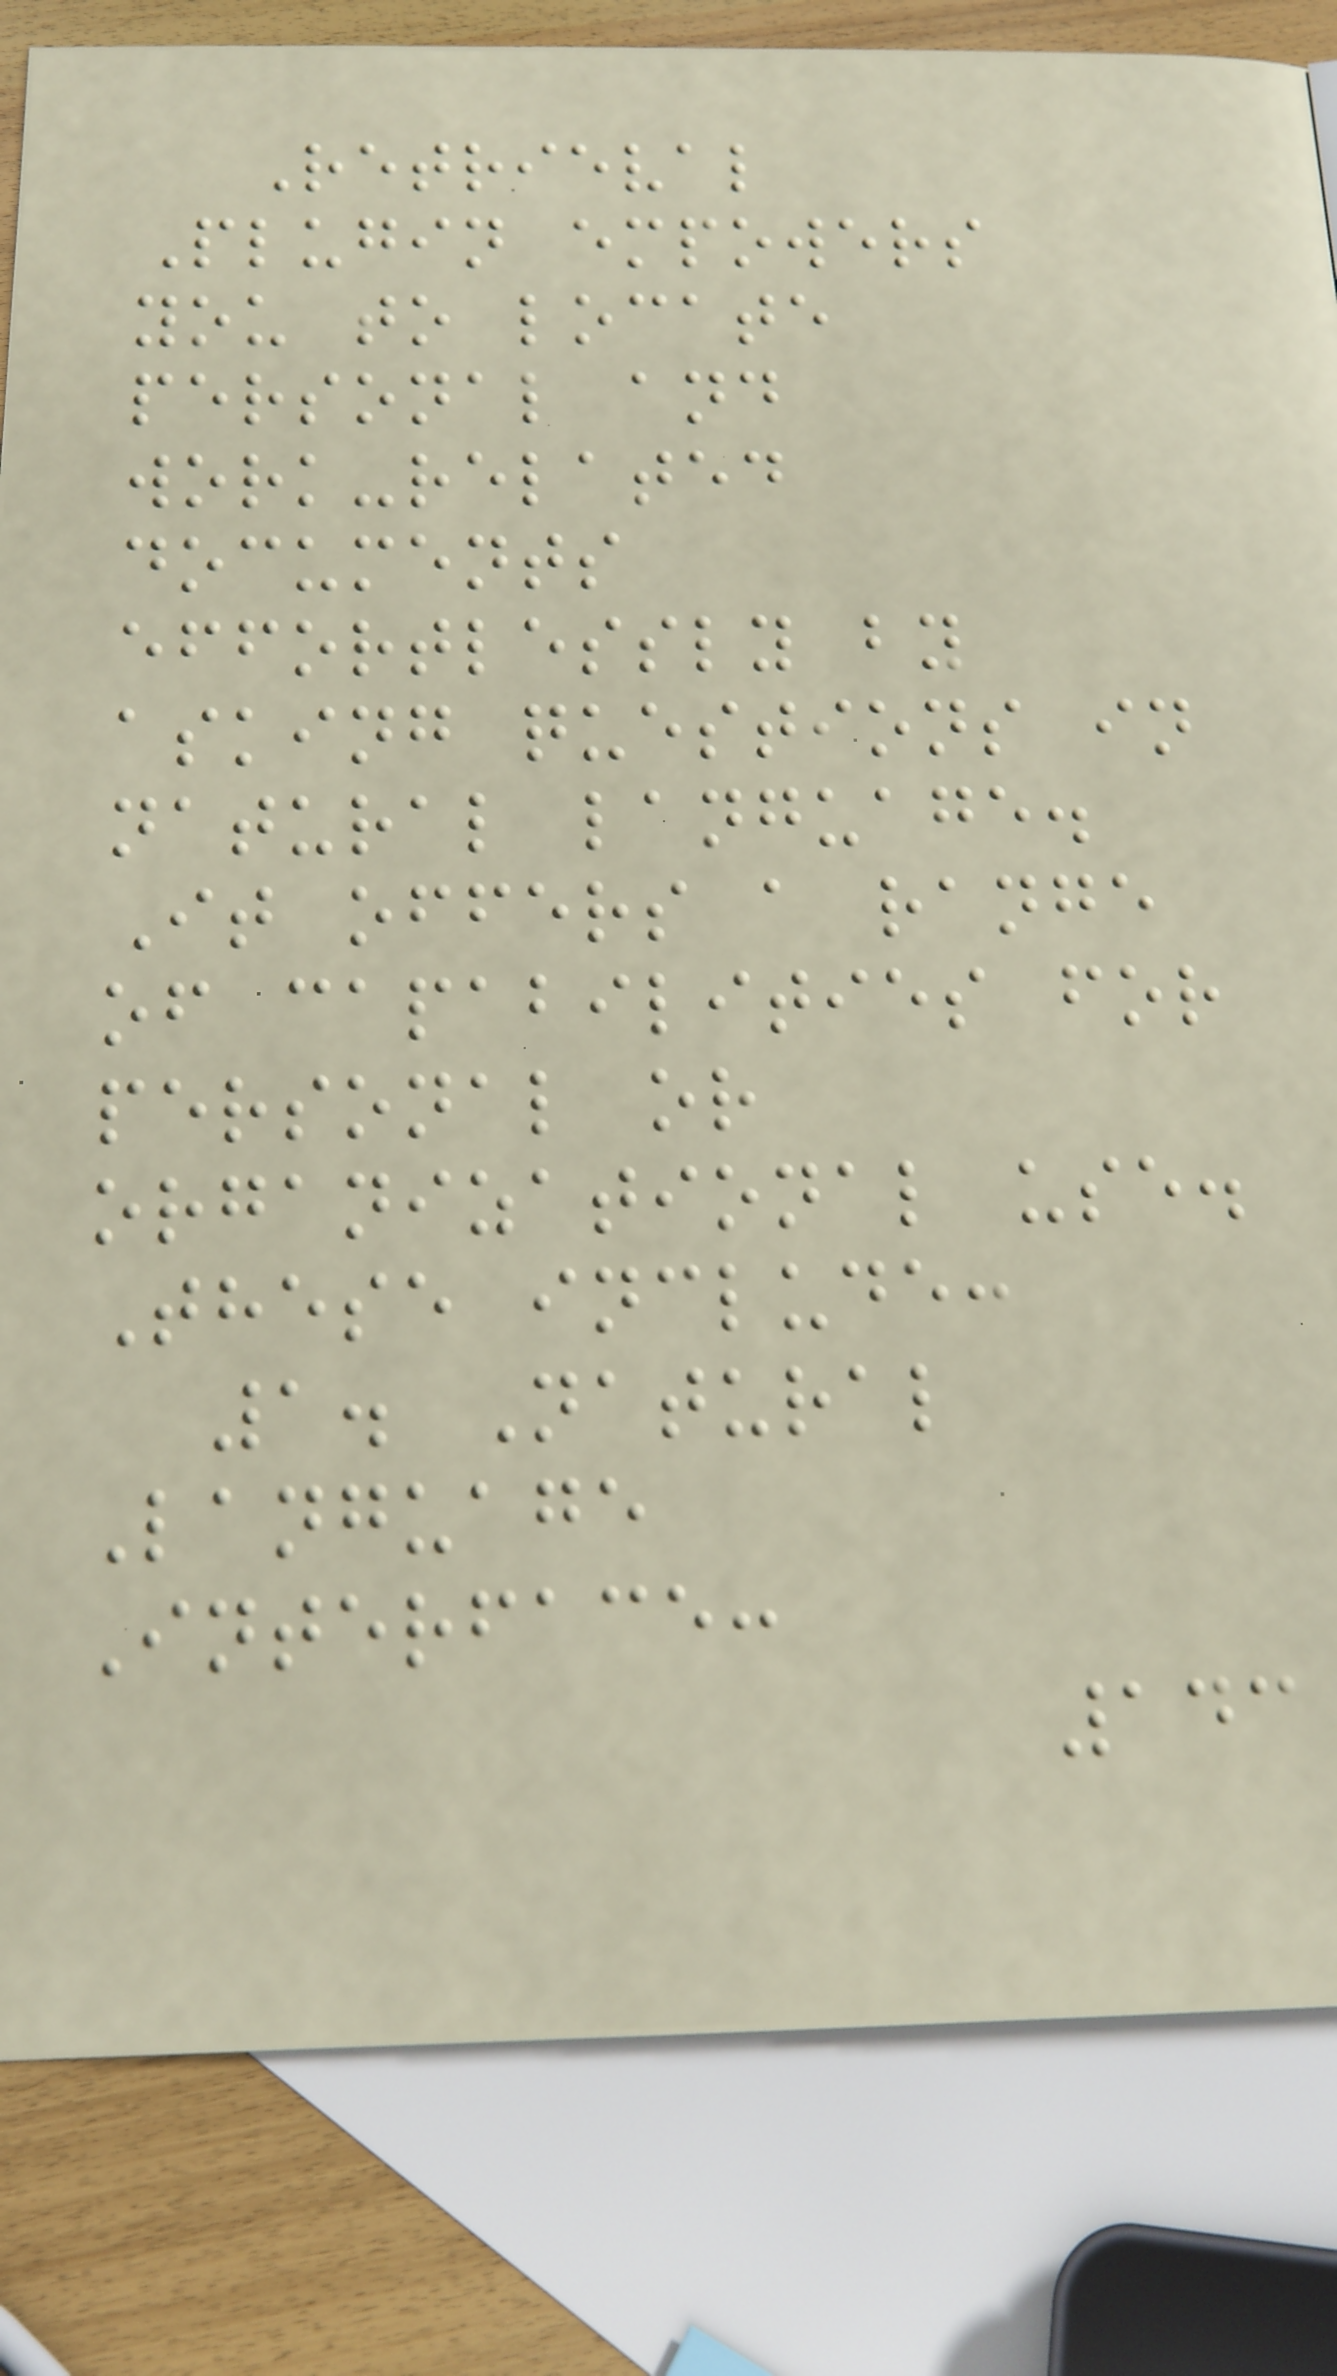Retrieval
Plugin empowers
you to locate
personal and
work-related
documents
effortlessly by
asking questions in
natural language.
It offers a range
of capabilities for
personal or
organizational use.
These include:
1. Natural
Language
Interface:
143
